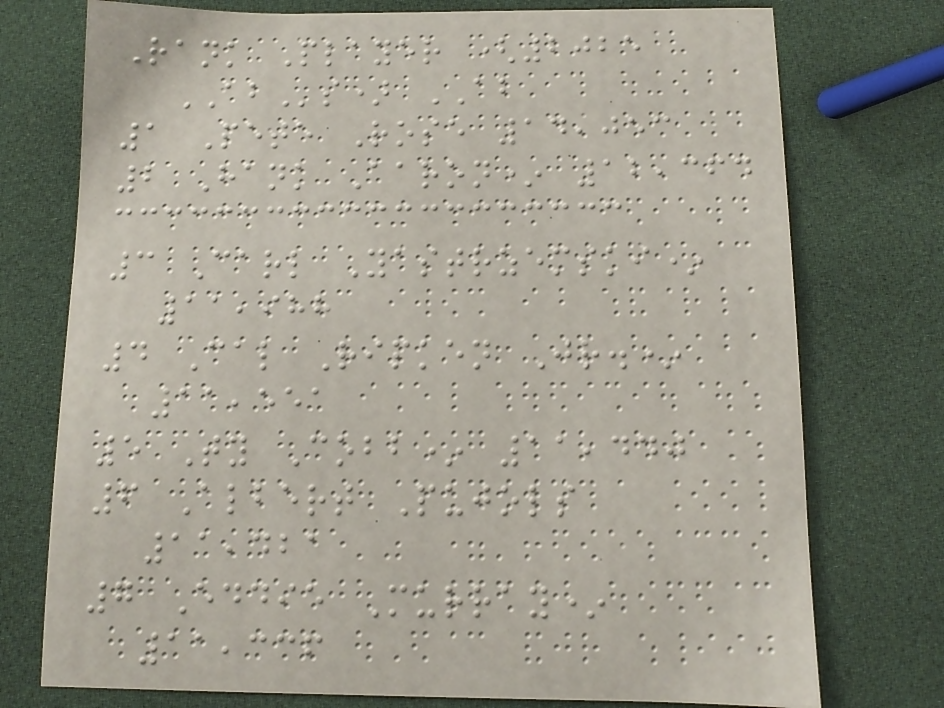Rank Player (2025
ABs) AB
1 Pete Rose 14,053
2 Hank Aaron* 12,364
3 Carl Yastrzemski*
11,988
4 Cal Ripken Jr.*
11,551
5 Ty Cobb* 11,440
6 Albert Pujols
11,421
7 Eddie Murray*
11,336
